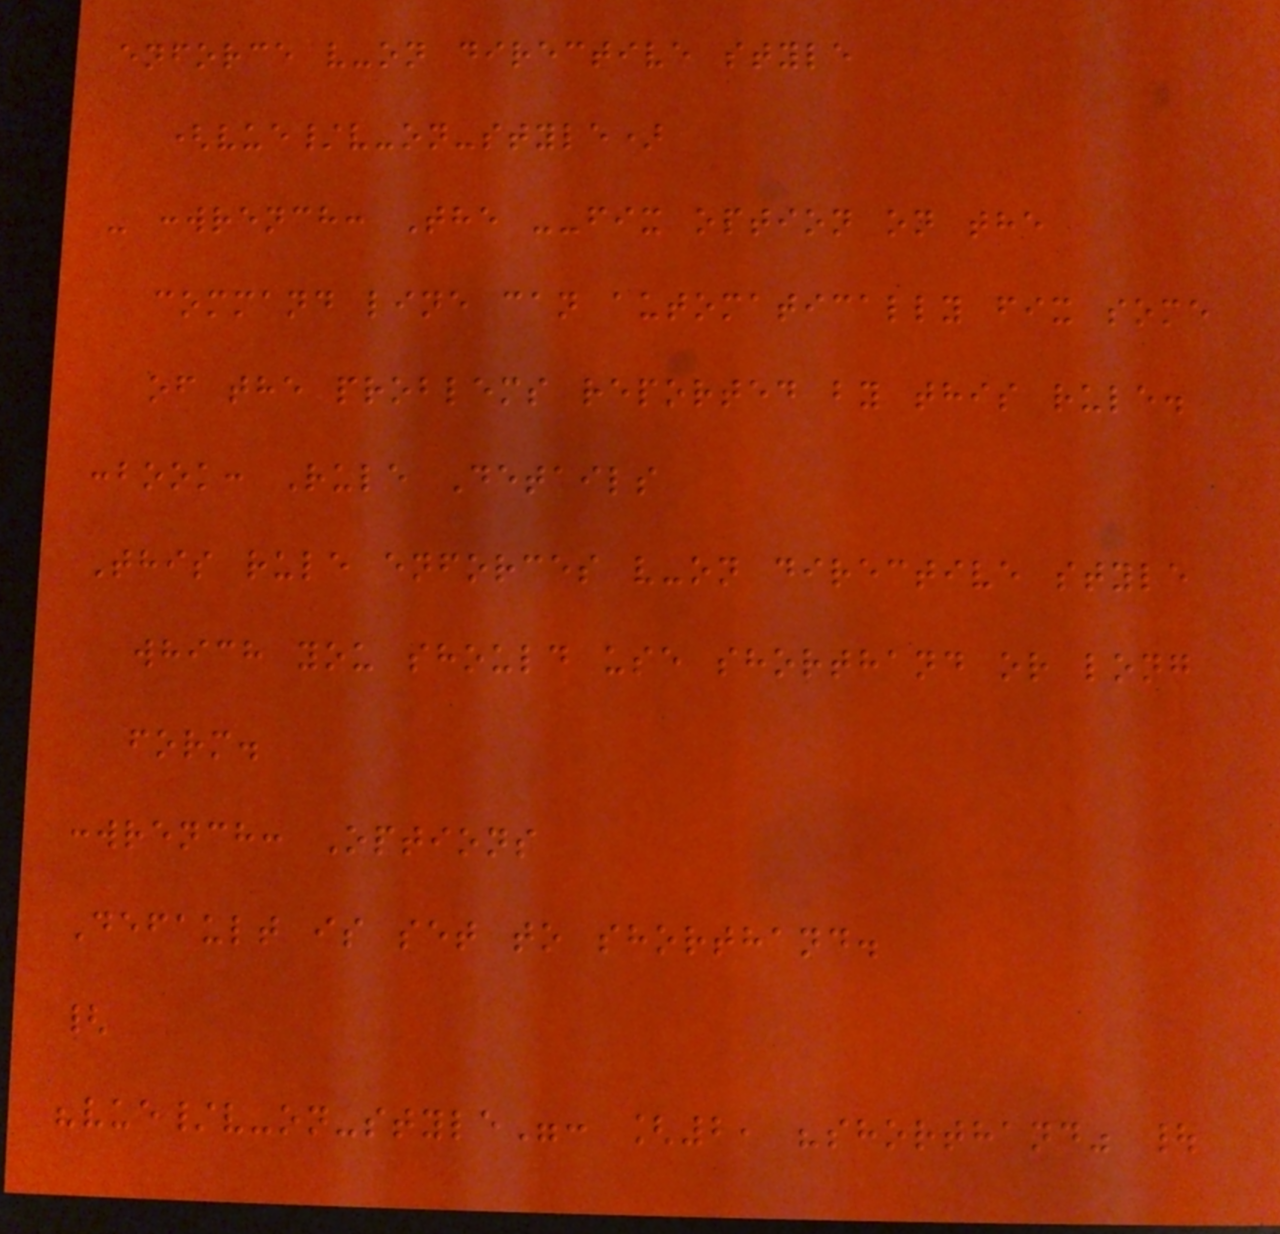enforce v-on directive style
(vue/v-on-style)
- :wrench: The --fix option on the
command line can automatically fix some
of the problems reported by this rule.
:book: Rule Details
This rule enforces v-on directive style
which you should use shorthand or long
form.
:wrench: Options
Default is set to shorthand.
{
"vue/v-on-style": [2, "shorthand" |
